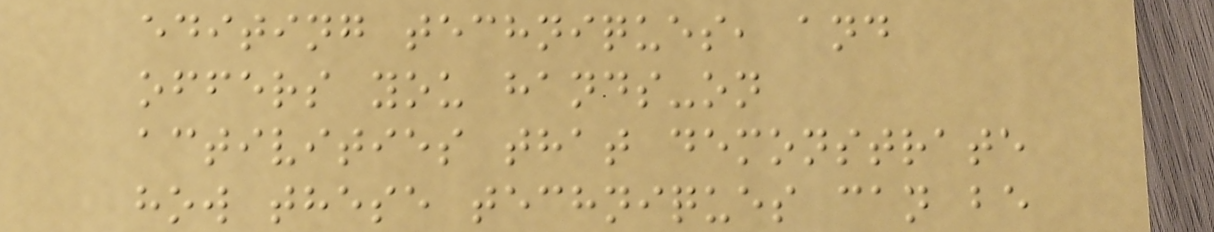editing techniques, and
offers you hands-on
activities that demonstrate
how these techniques can be
